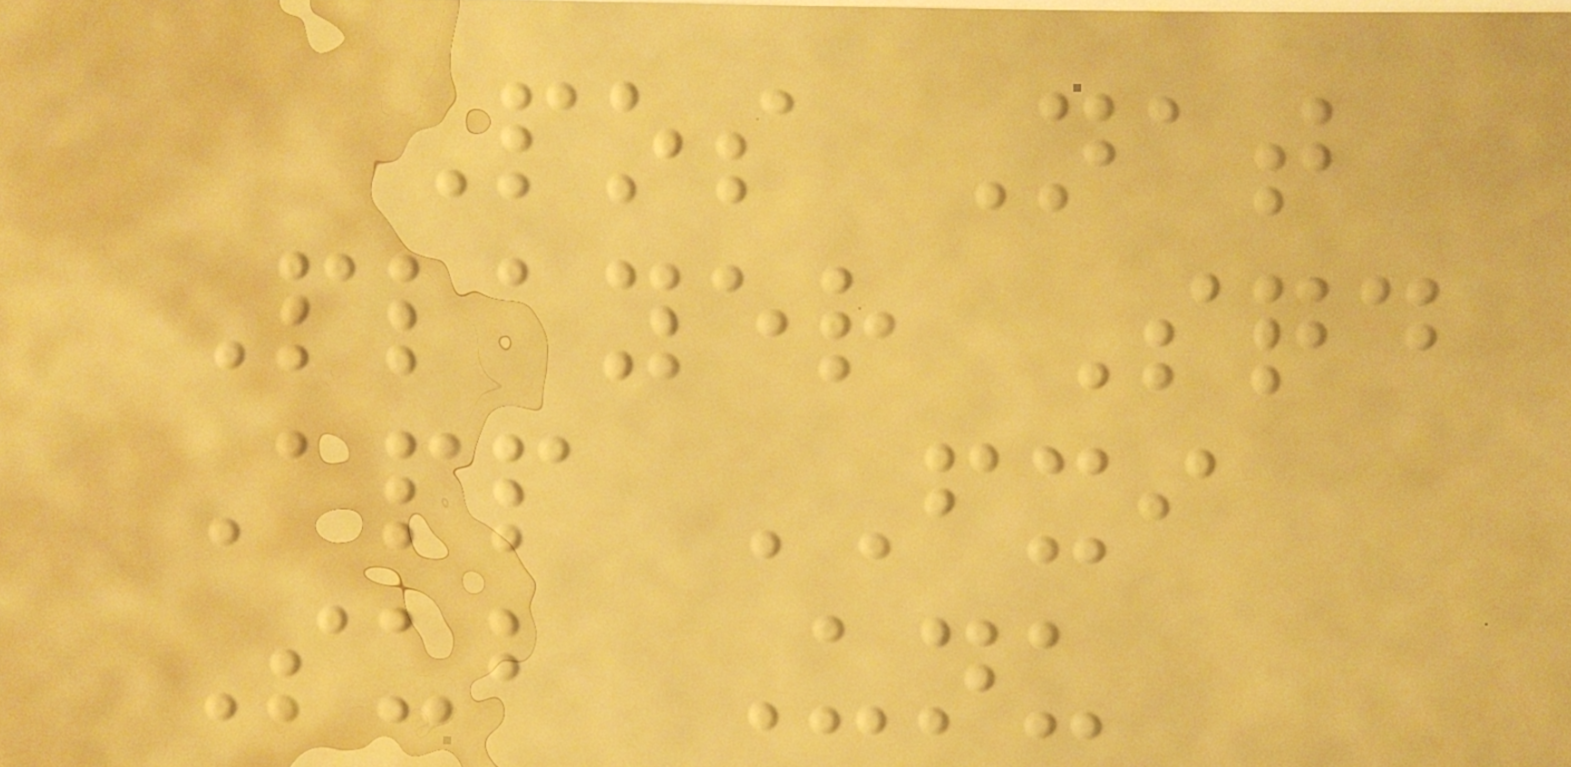Pos Nat
Player Sqd
App FXI
Sub Unu
